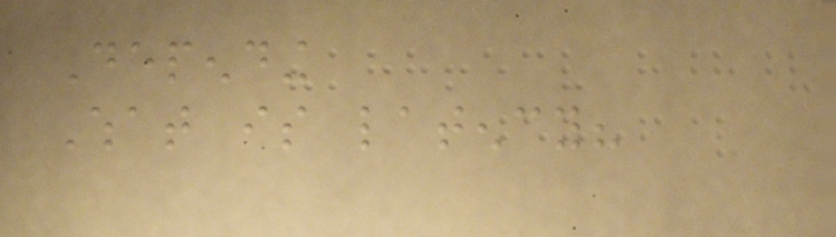Depending
What is latency?
